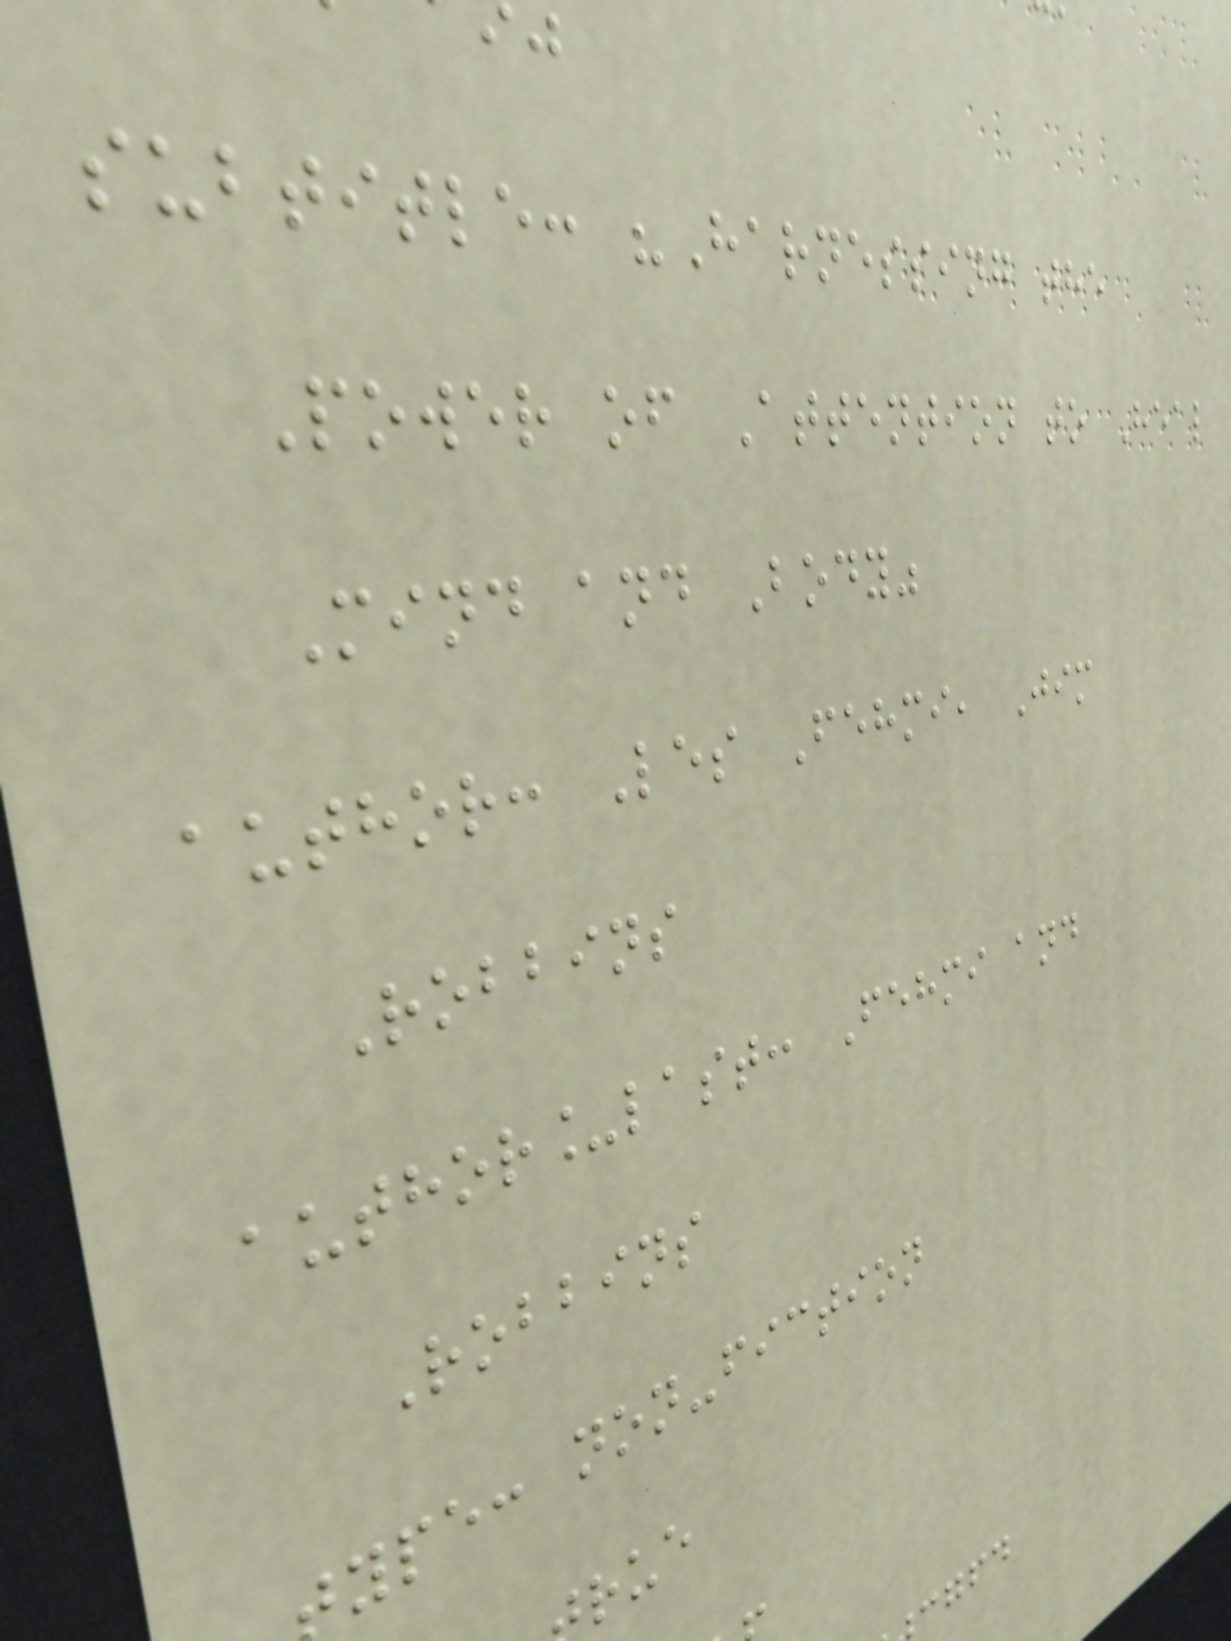subtitle: "Harnessing the
Power of Attention to Heal
Mind and Body"
author: Les Fehmi, Jim
Robbins
author_last: Fehmi and
Robbins
ype: non-fiction
